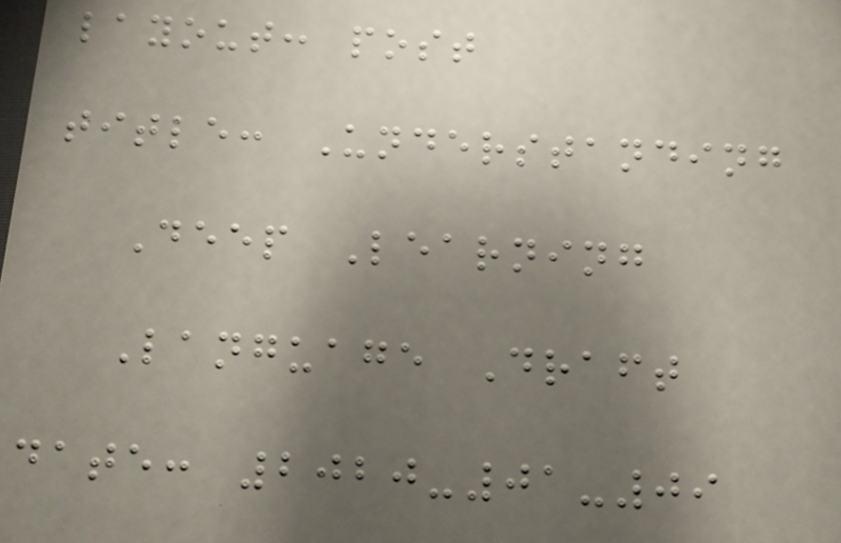layout: post
title: Understanding
Deep Learning
Language Draft
date: 2020-01-09
